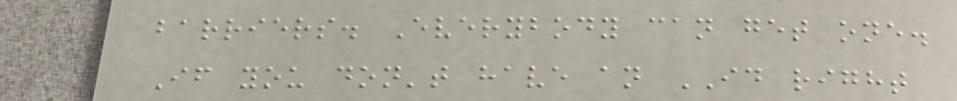barriers. Everybody can get one.
If you don't have an ID right
